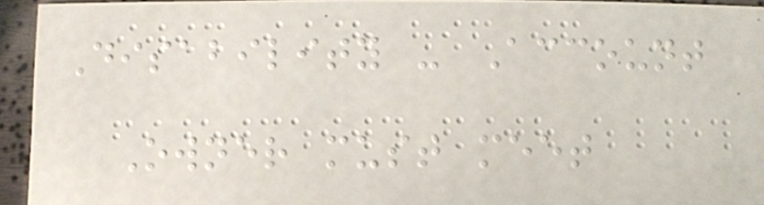Disability - Account
Owner must meet
